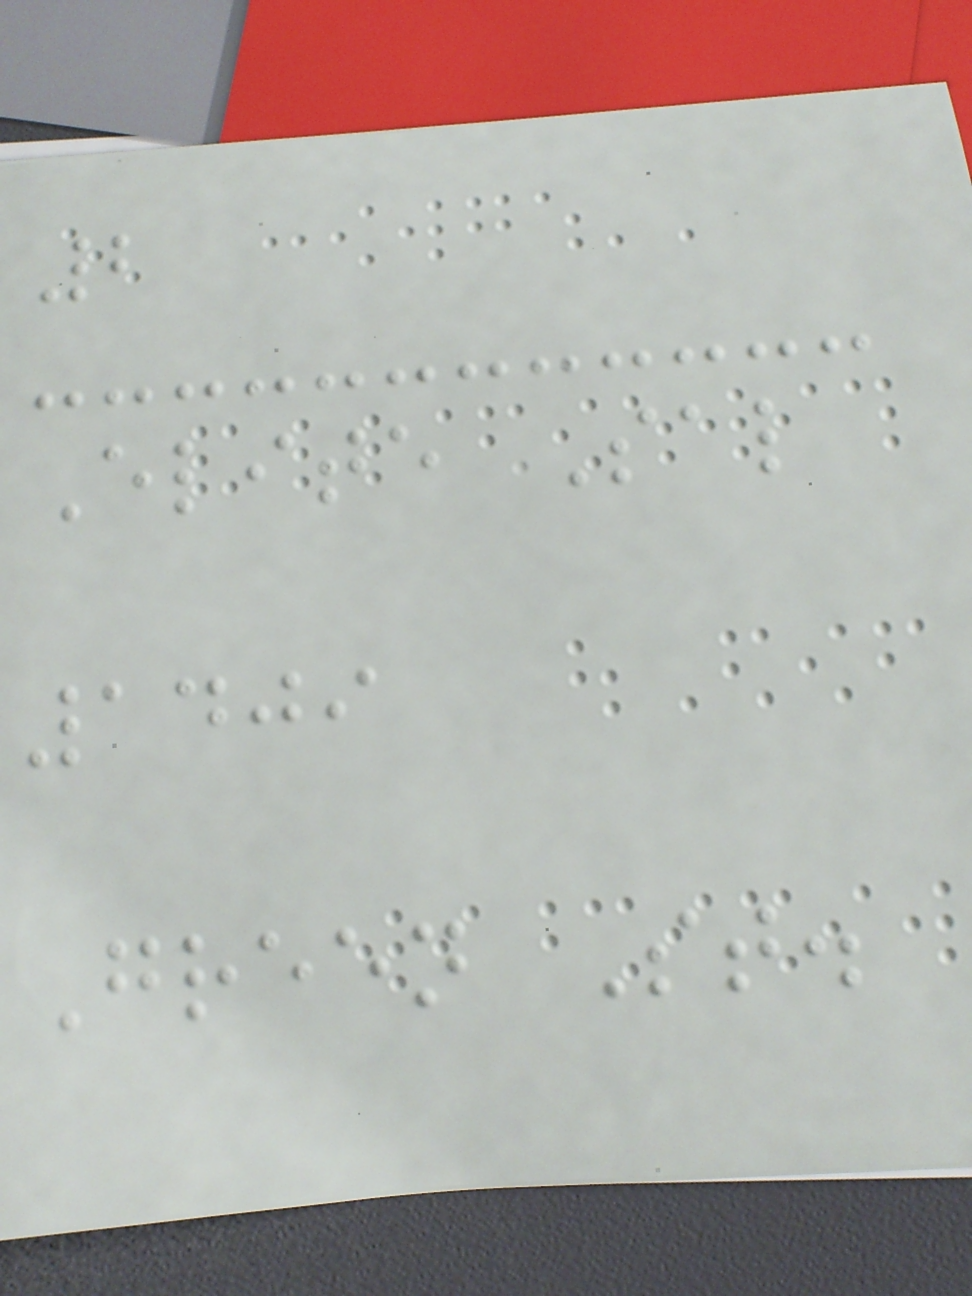2
Elite Sal
1409
Green St.
